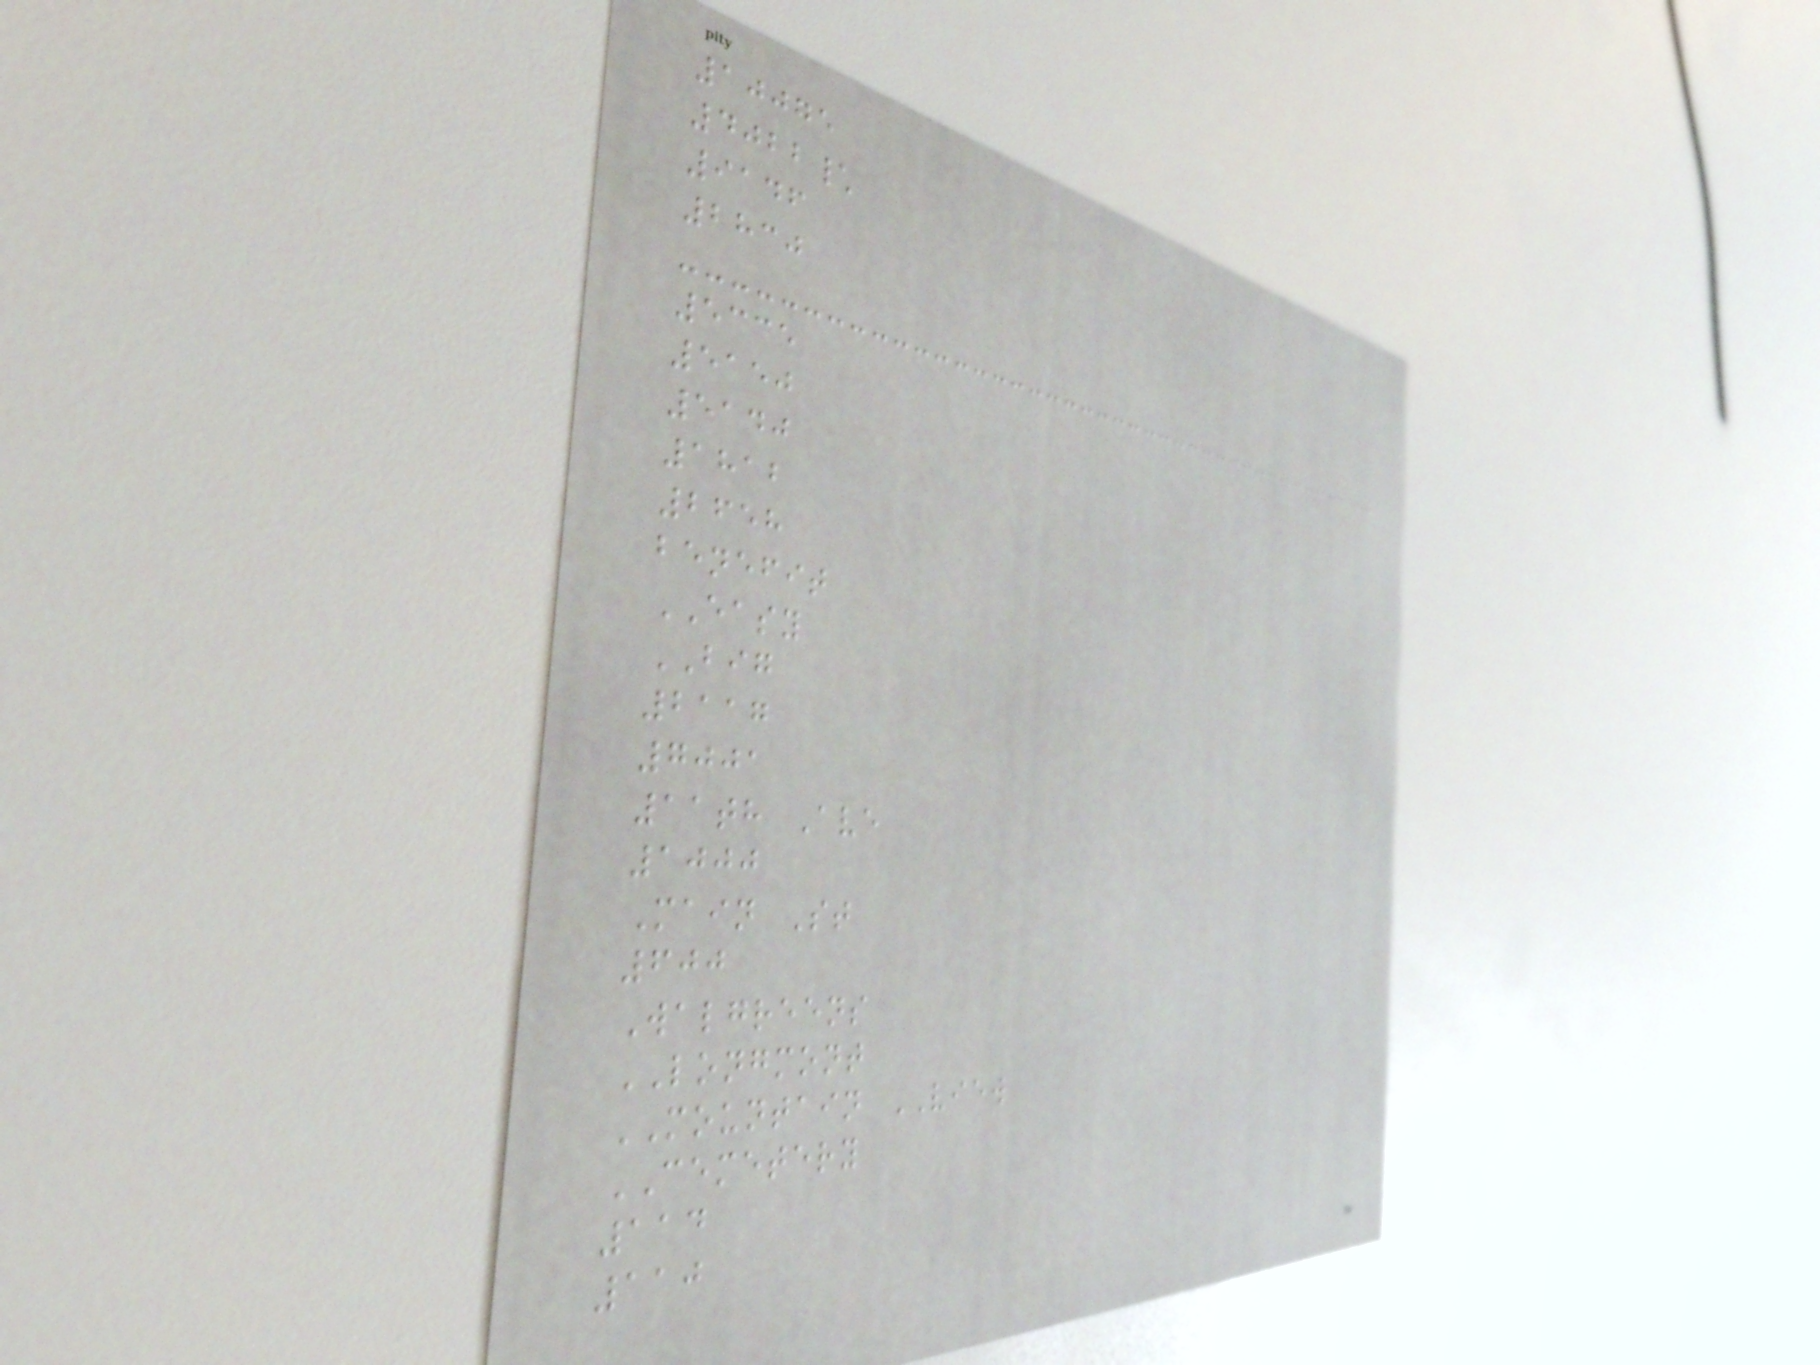10075
4022\
9146
2830
5335
5150
5140
1812
2658
benefit
EASY
BIG
2117
7001
11th Ave
1000
Main St
600
Walgreens
LONGMONT
MOUNTAIN VIEW
CEMETERY
114
110
